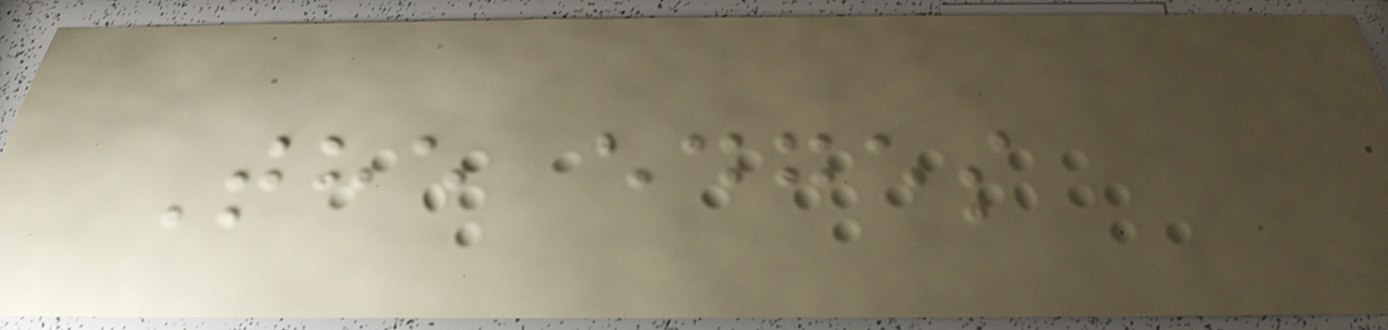The edges
